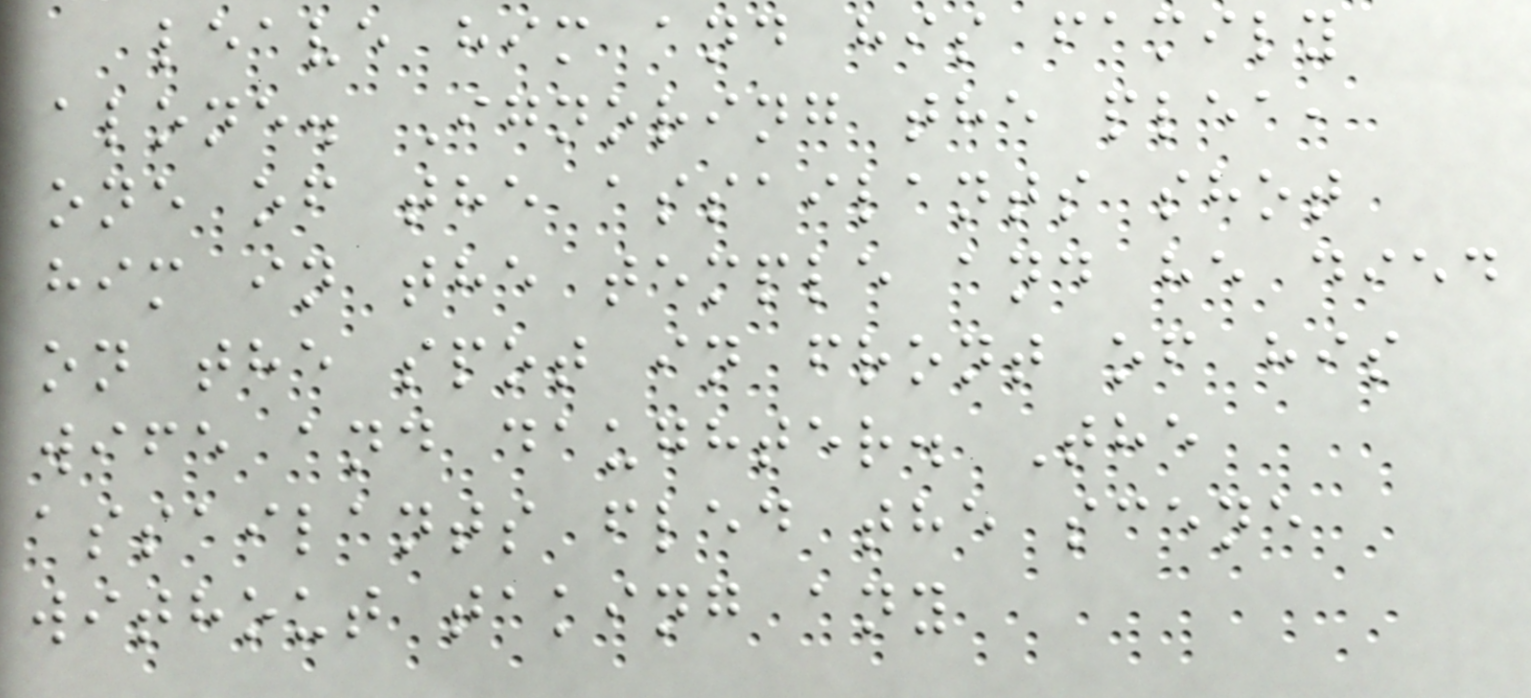leave him and his family
alone. Ignoring the plea,
one of the assailants shot
him in the temple and he died
on the spot in front of his
wife and daughter. The
assailants fled the scene
without taking any
